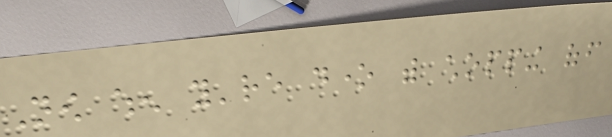Now when you're done with chopping off
